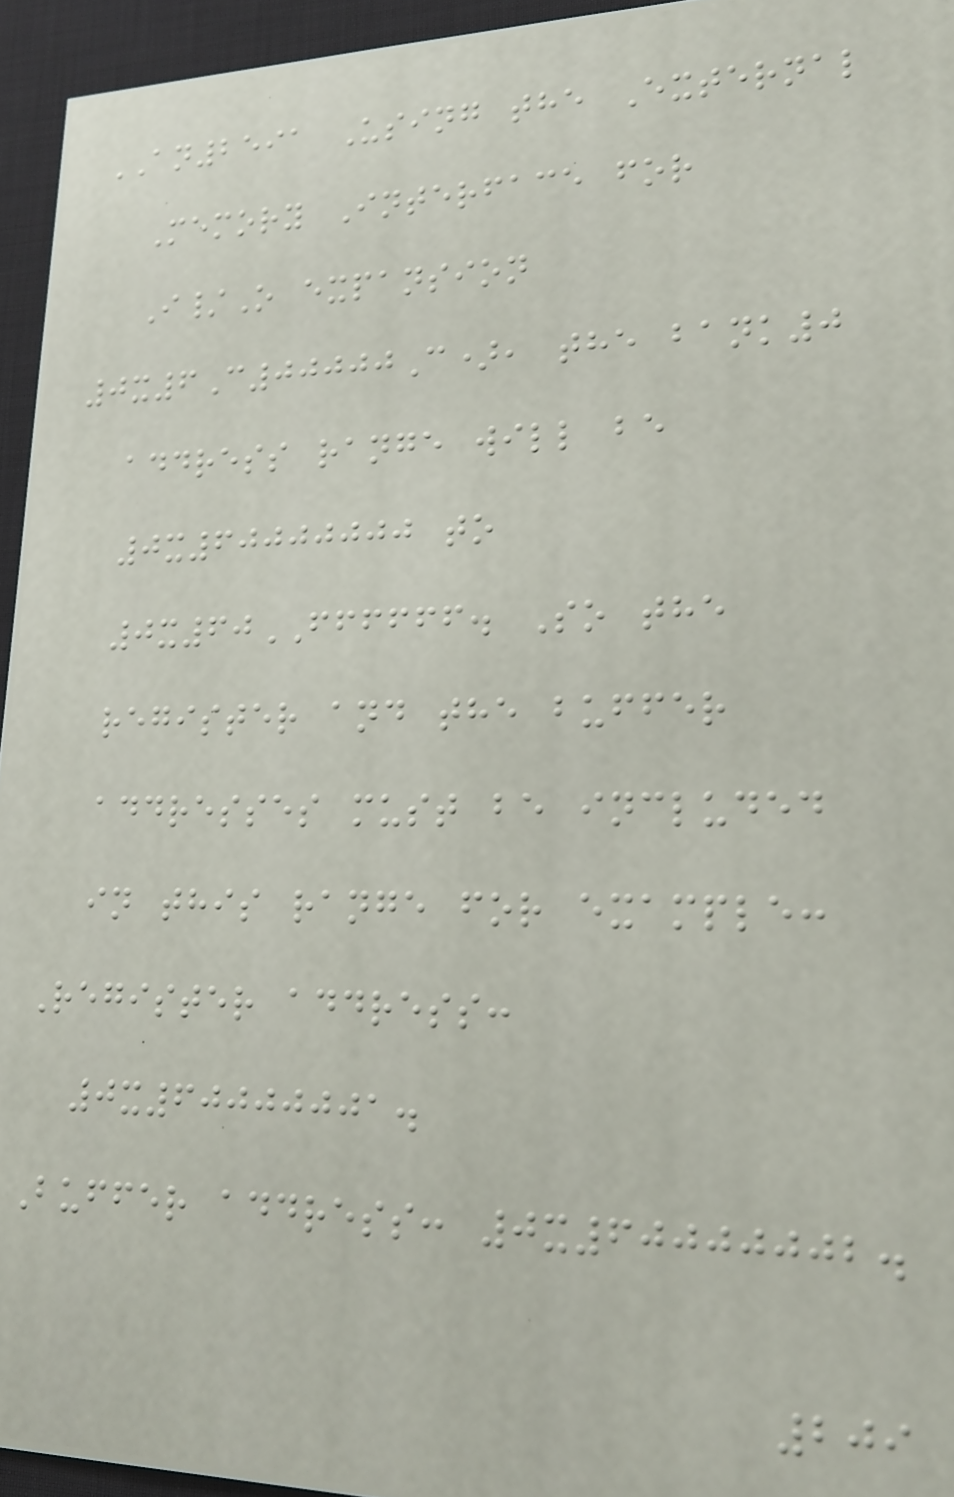AN2591 Using the External
Memory Interface for
I/O expansion
0x6C00000C), the bank0
address range will be
0x60000000 to
0x60FFFFFF. So the
register and the buffer
addresses must be included
in this range for example:
Register address:
0x60000001.
Buffer address: 0x60000002.
209
